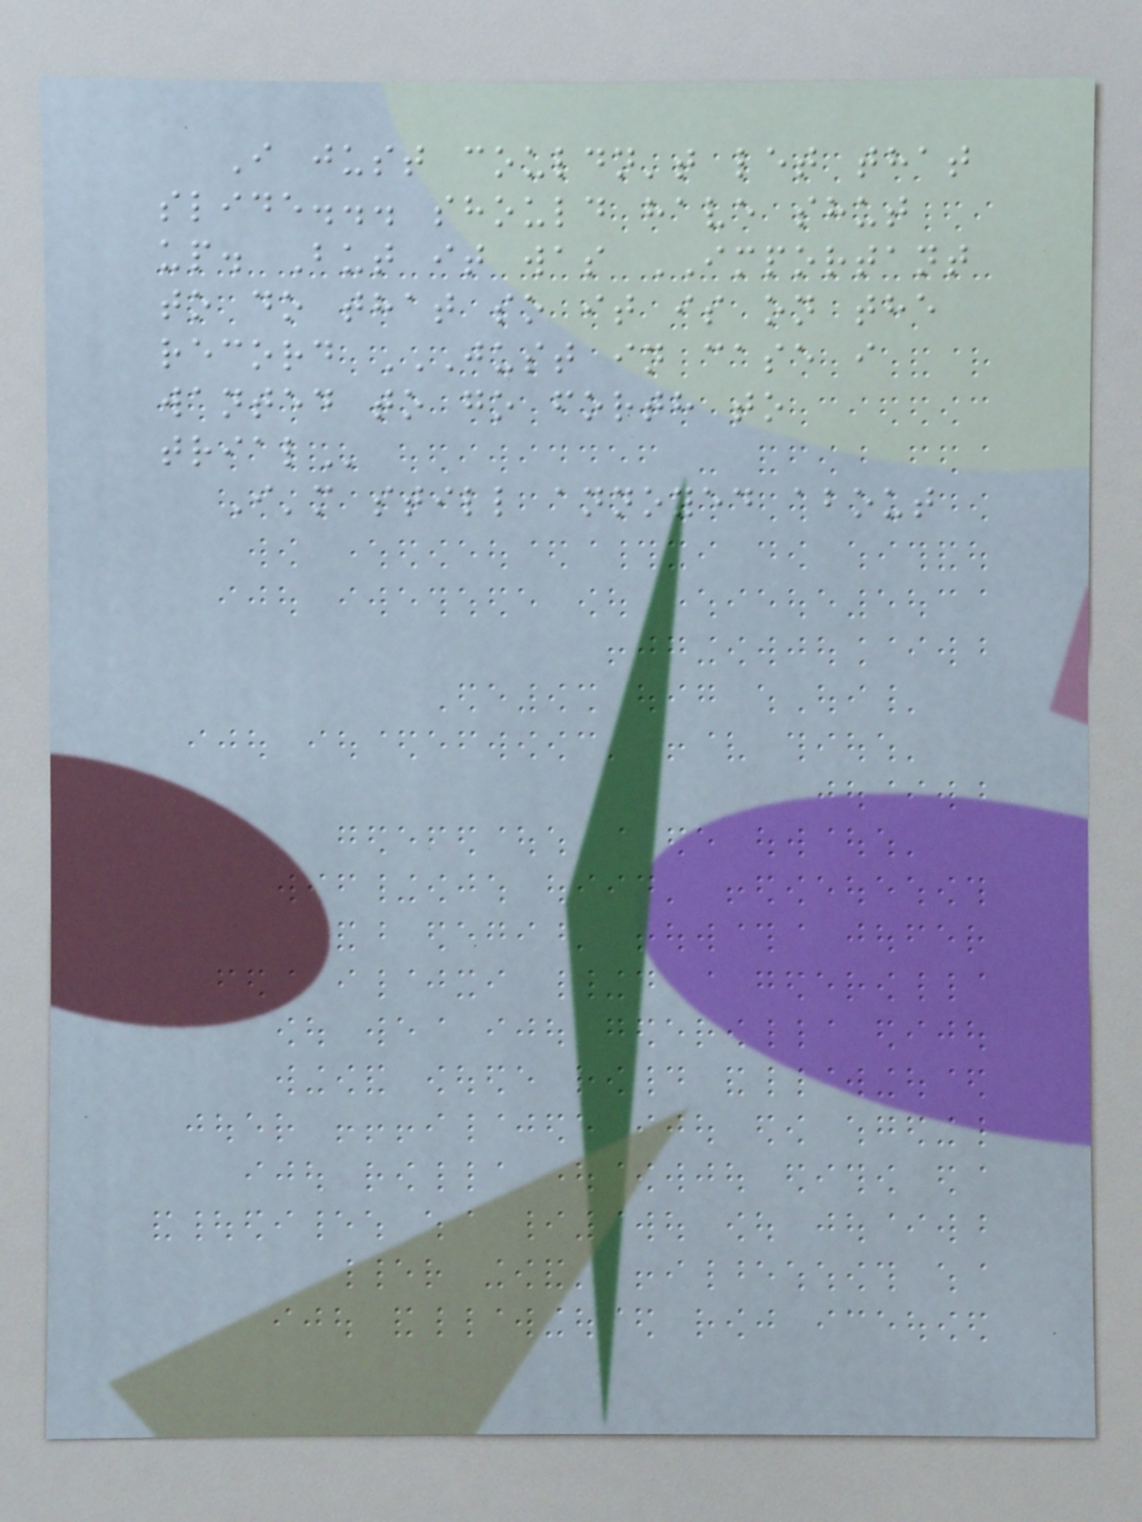I just couldn't let that
slide... should have shut
up. But it was IMPORTANT
to do that so it is on the
record JUST IN CASE I
WANTED TO GO FORTH TO
TRIAL
I'm still annoyed about
